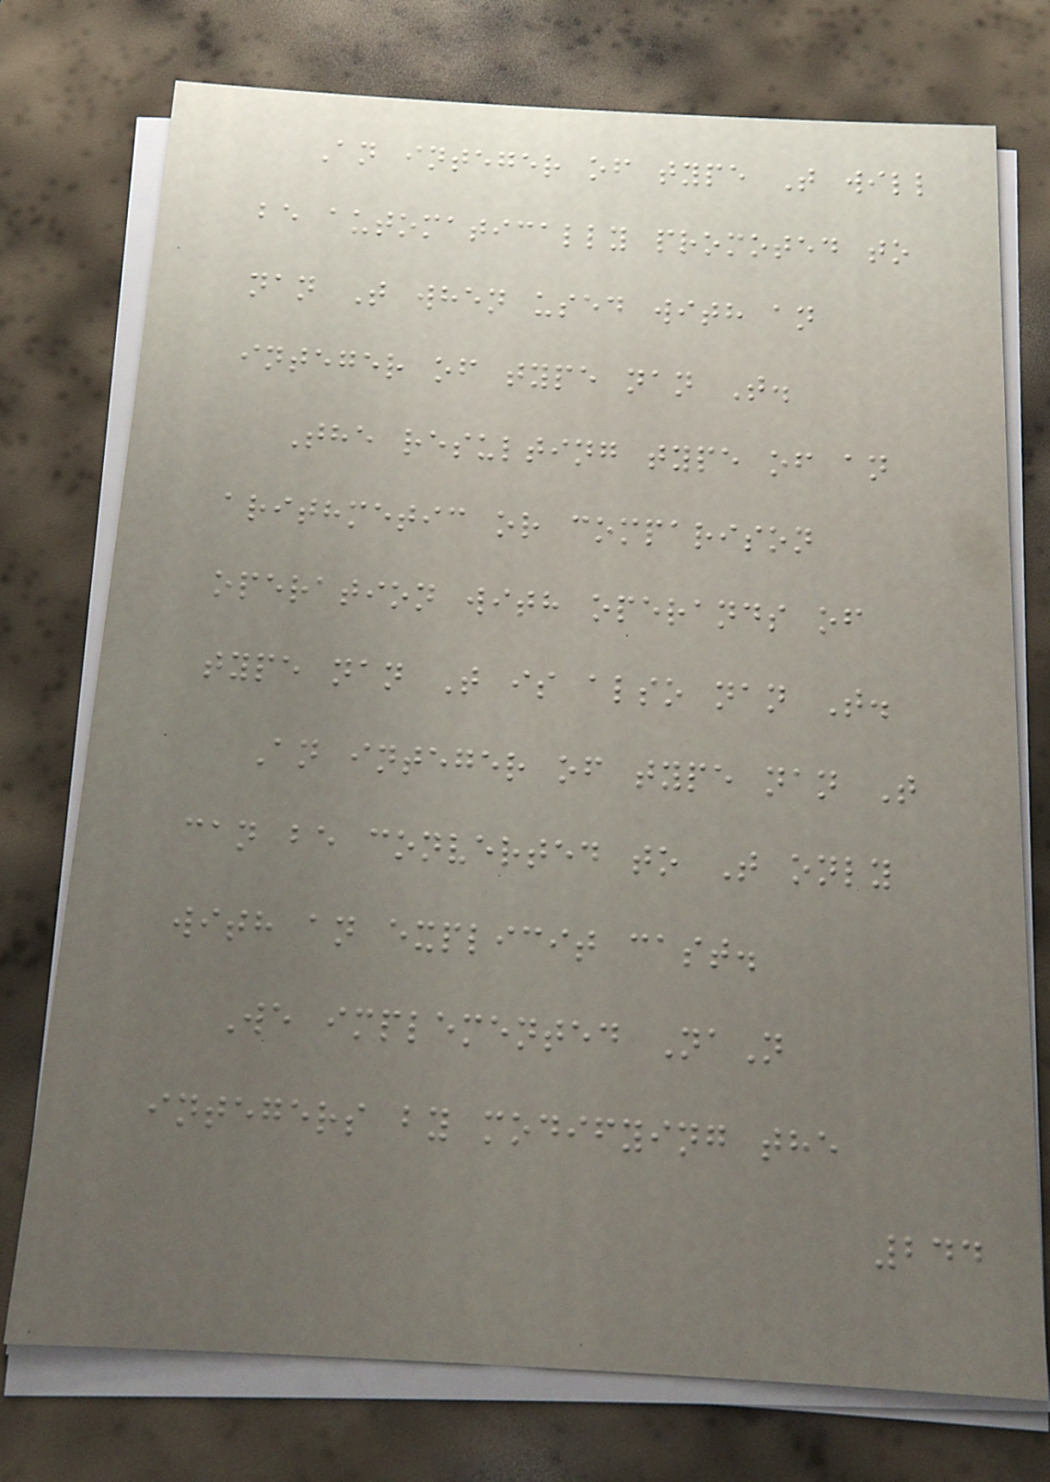An integer of type T will
be automatically promoted to
nan T when used with an
integer of type nan T.
The resulting type of an
arithmetic or comparison
operation with operands of
type nan T is also nan T.
An integer of type nan T
can be converted to T only
with an explicit cast.
We implemented NaN
integers by modifying the
244
